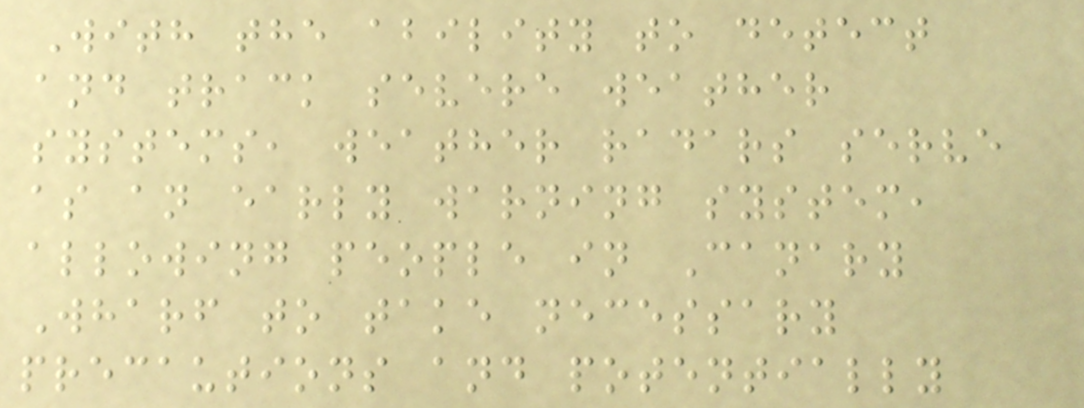With the ability to detect
and track severe weather
systems, weather radars serve
as an early warning system,
allowing people in Canary
Wharf to take necessary
precautions and potentially
